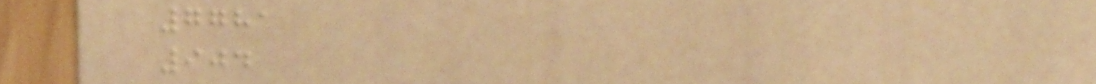7781
904
